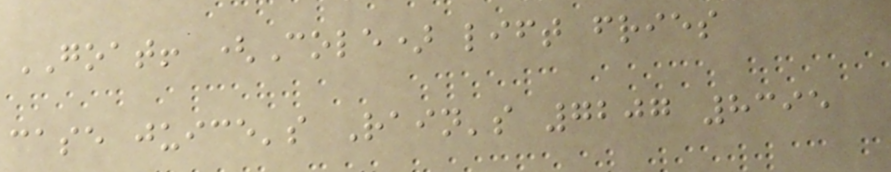GOAT! (Cole) lift fries
case juice's Rain's 7207 8395
